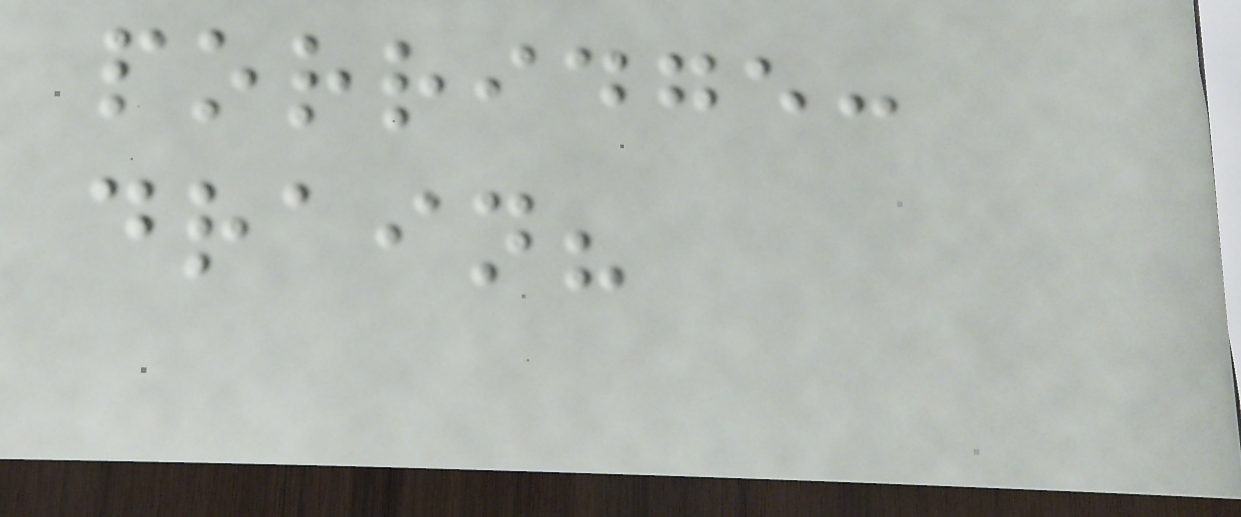porridge:
drain?
